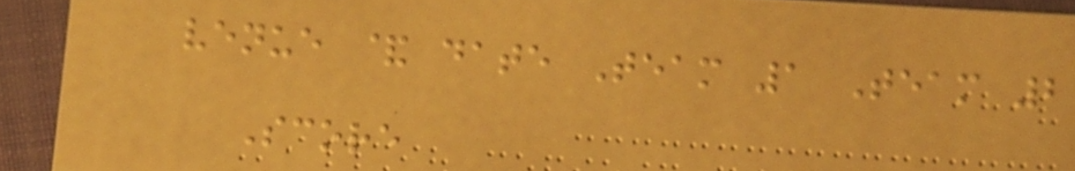venue & date Team 1 Team 2
Score
